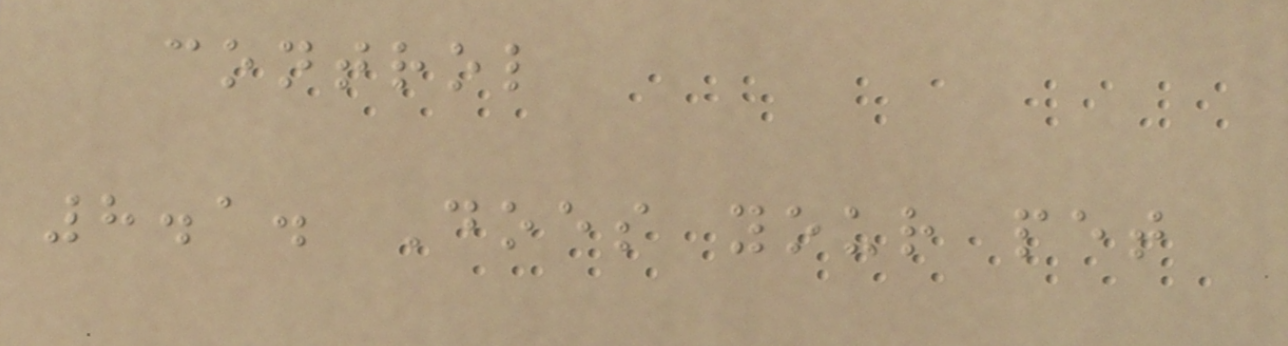control
8.1. Does your pet
